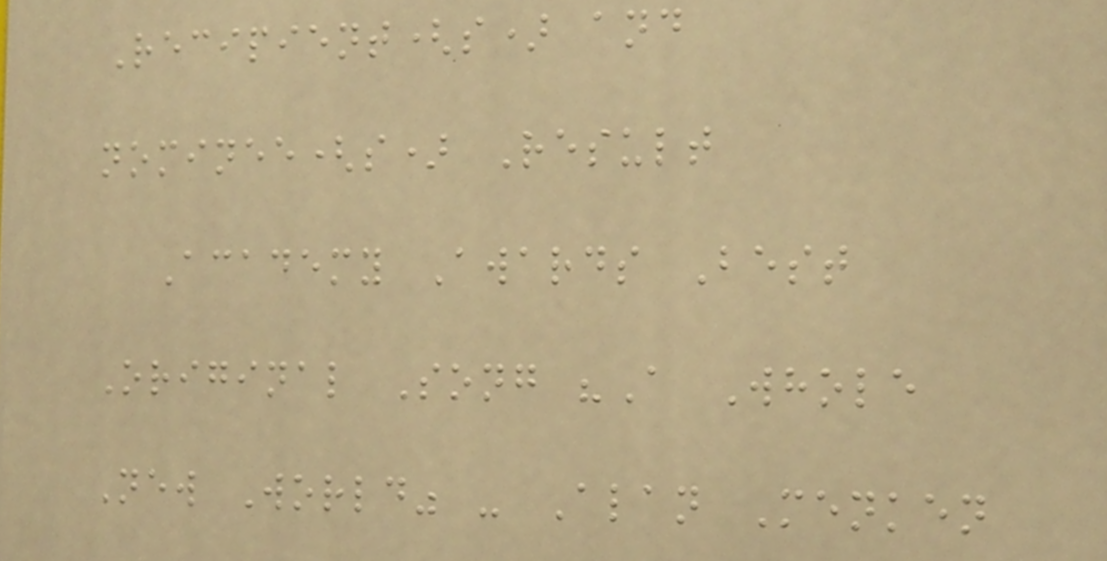Recipient(s) and
nominee(s) Result
Academy Awards Best
Original Song "A Whole
New World" - Alan Menken
